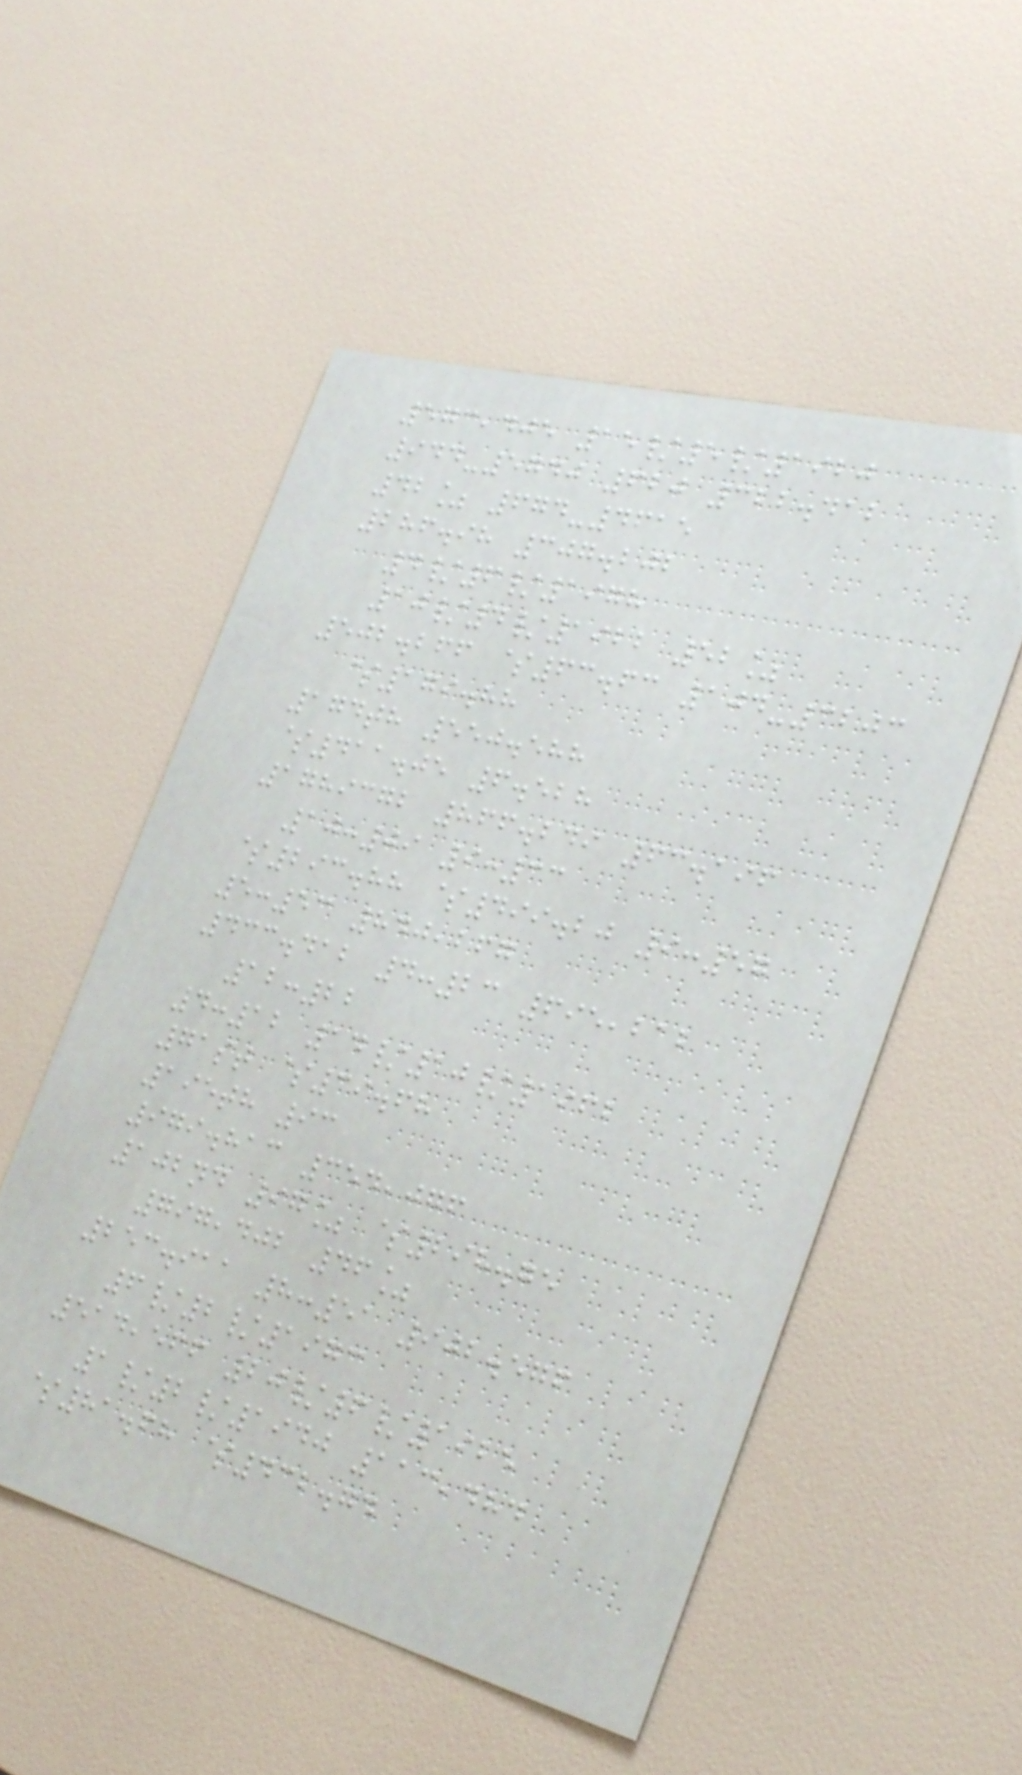573,405 15/5/1920
944-5740 620 322.412
42% 674-4615
286.98 307.202
4/6/1978
10/4/1922 52%
502.266 $63.63 104-3203
$179.88
174th 550.588
$411.05 6.528
1789372 866.249 63.196
10:09 9:33
$293.88 $499.20 9:57
5:53 840,267
433.412 4:23 695,212
12:22
4:12 14/10/1962
71st $39.68
195th 93
979.813 354,076
102nd 97% $298.75
797,402 46%
253.911 8:51 902.576
6/2/1973
514,566 20/6/1925
1/2/1940 113,484
$81.68 $432.74
